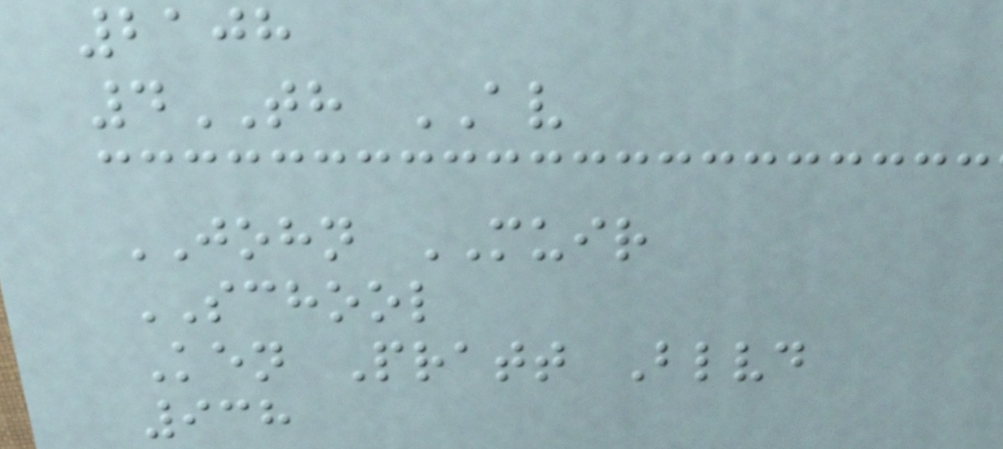2108
4TH AV
JOHN MUIR
SCHOOL
Ken Pratt Blvd
938
